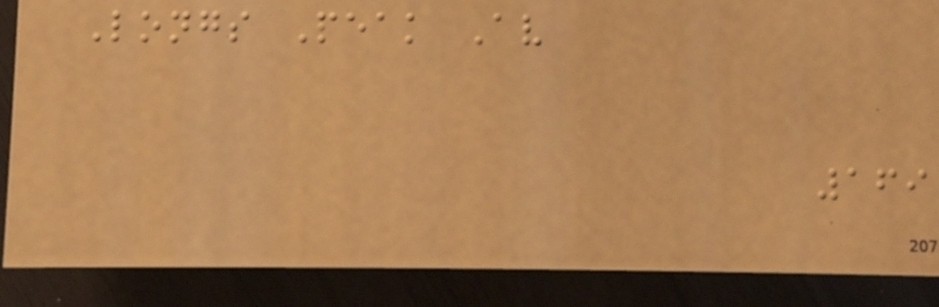Longs Peak Av
169
